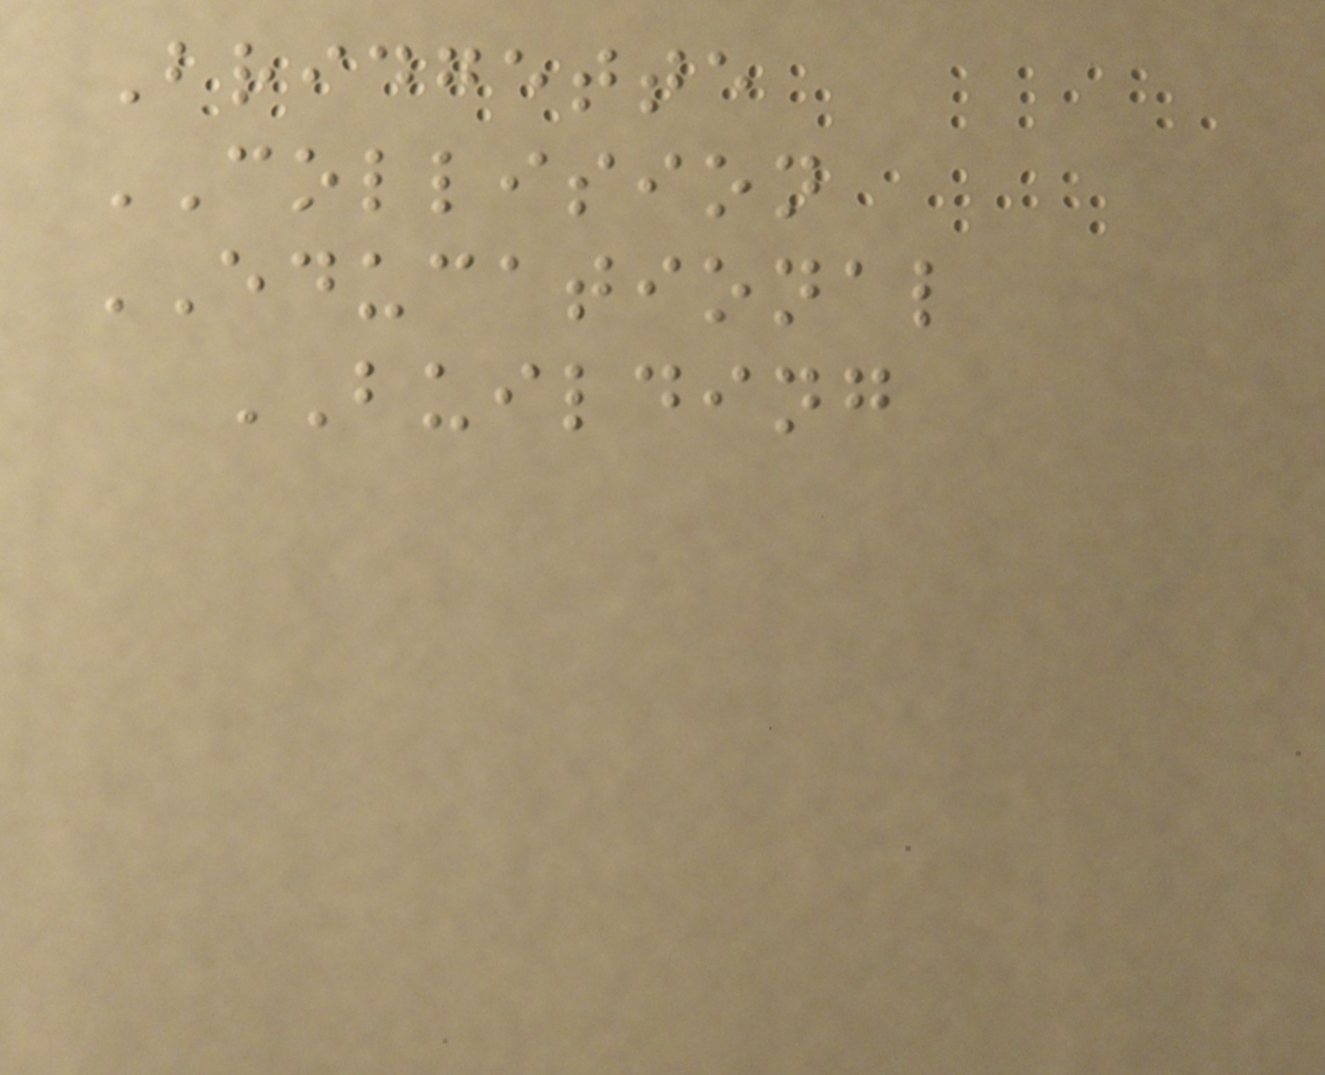Bridgette
COLLISION
EDUCATIONAL
BUILDING
